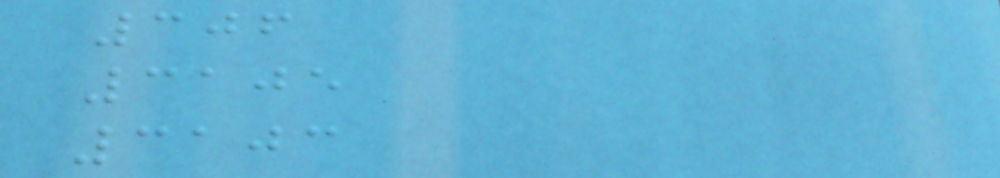306
3105
3103
